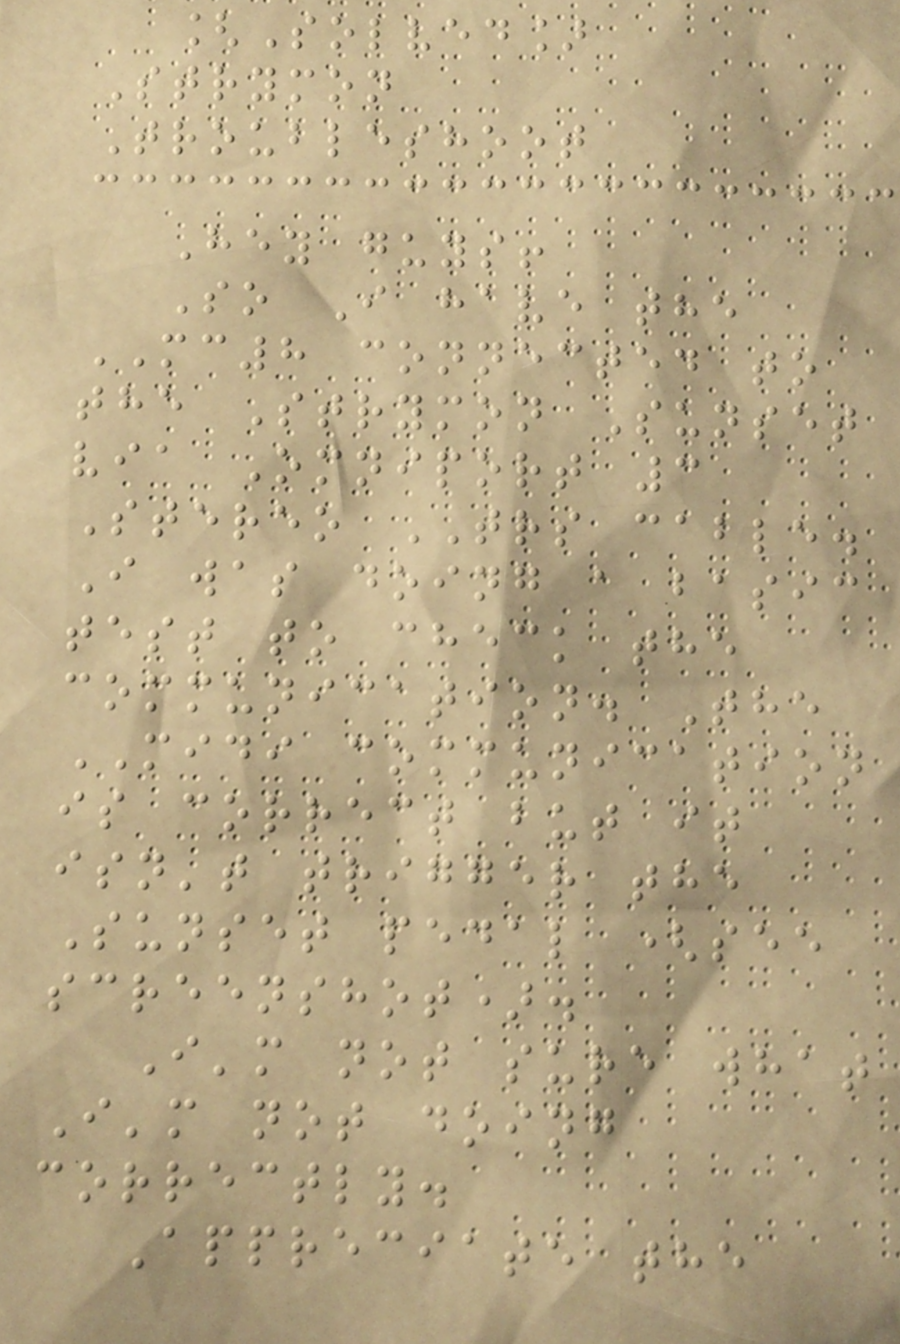[Solved]
Strymon
Troubleshoot
Hey guys!
So I have the
MC8 connected to
the Strymon Sunset
via Omniport 3
Stereo TRS cable.
I was doing a basic
test to check the
communication. The
MIDI communication
is correct but it
isn't trigger the
Sunset pedal (see
screenshot).
I'm not sure what
I'm not doing
correctly.
Appreciate the
